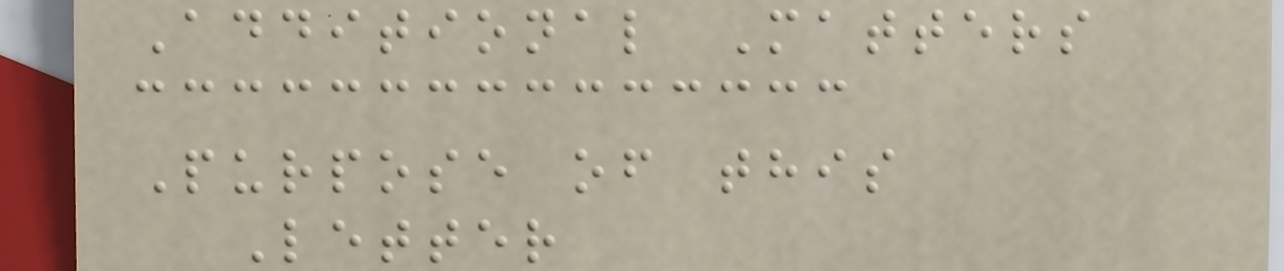Additional Matters
Purpose of this
Letter
